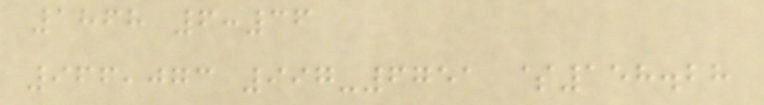1868 6:36
966,073 997-6751 $158.28
